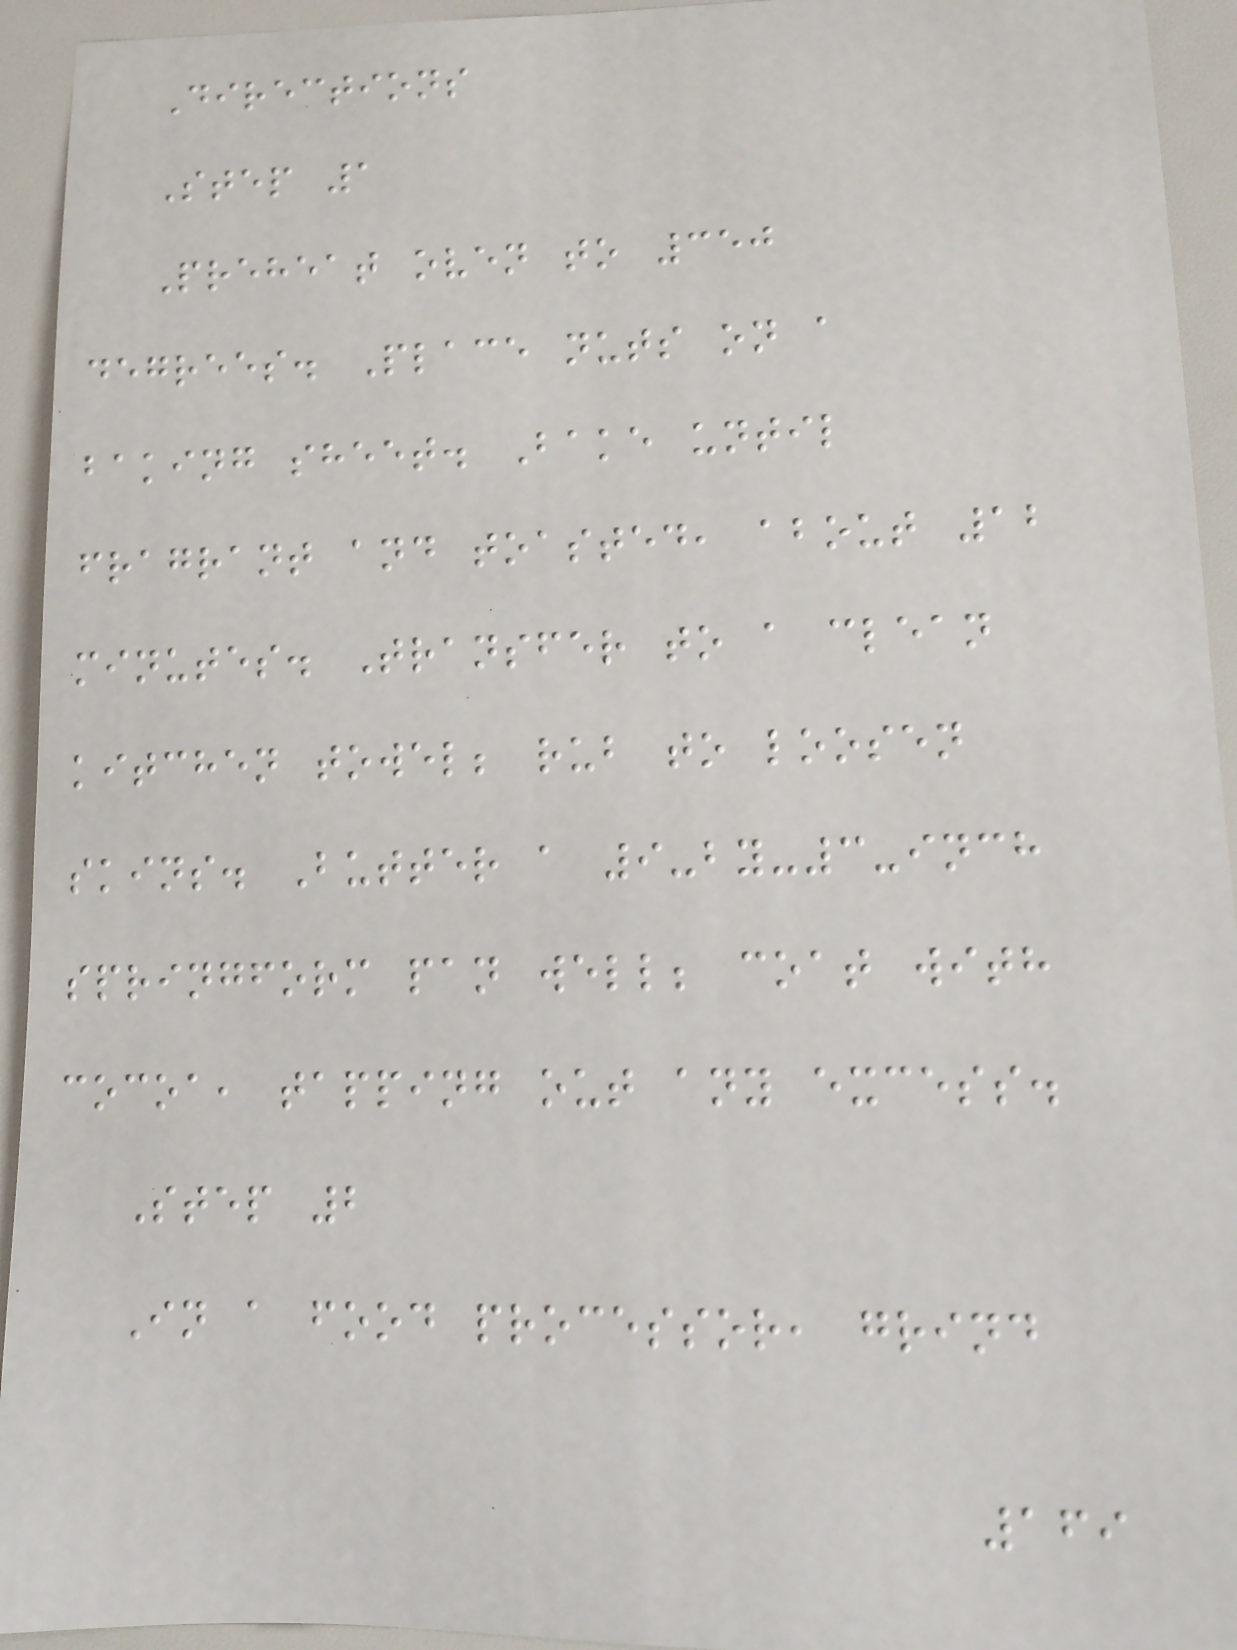Directions
Step 1
Preheat oven to 350
degrees. Place nuts on a
baking sheet. Bake until
fragrant and toasted, about 12
minutes. Transfer to a clean
kitchen towel; rub to loosen
skins. Butter a 9-by-3-inch
springform pan well; coat with
cocoa, tapping out any excess.
Step 2
In a food processor, grind
169
